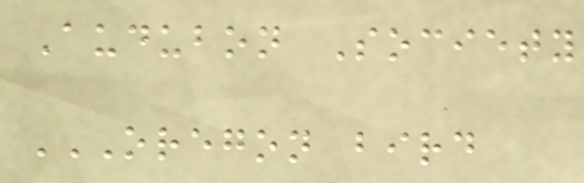Audubon Society
OREGON BIRD
